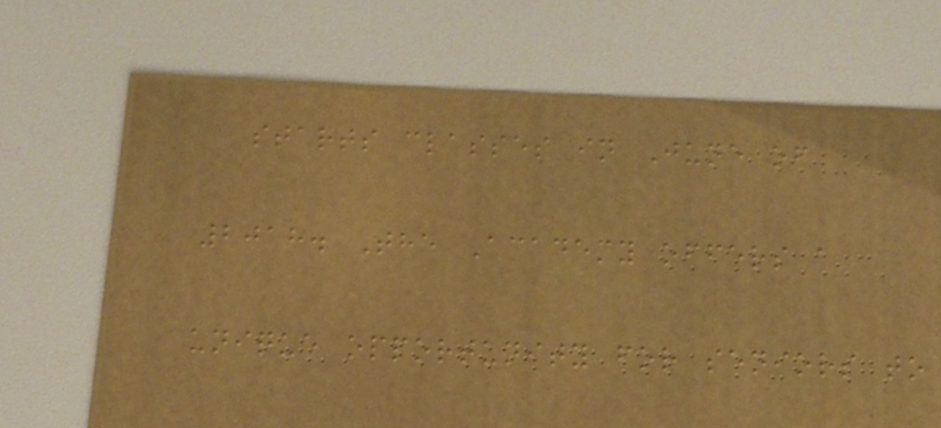starts classes in June of
2018. The Academy offers a
unique opportunity for seniors to
